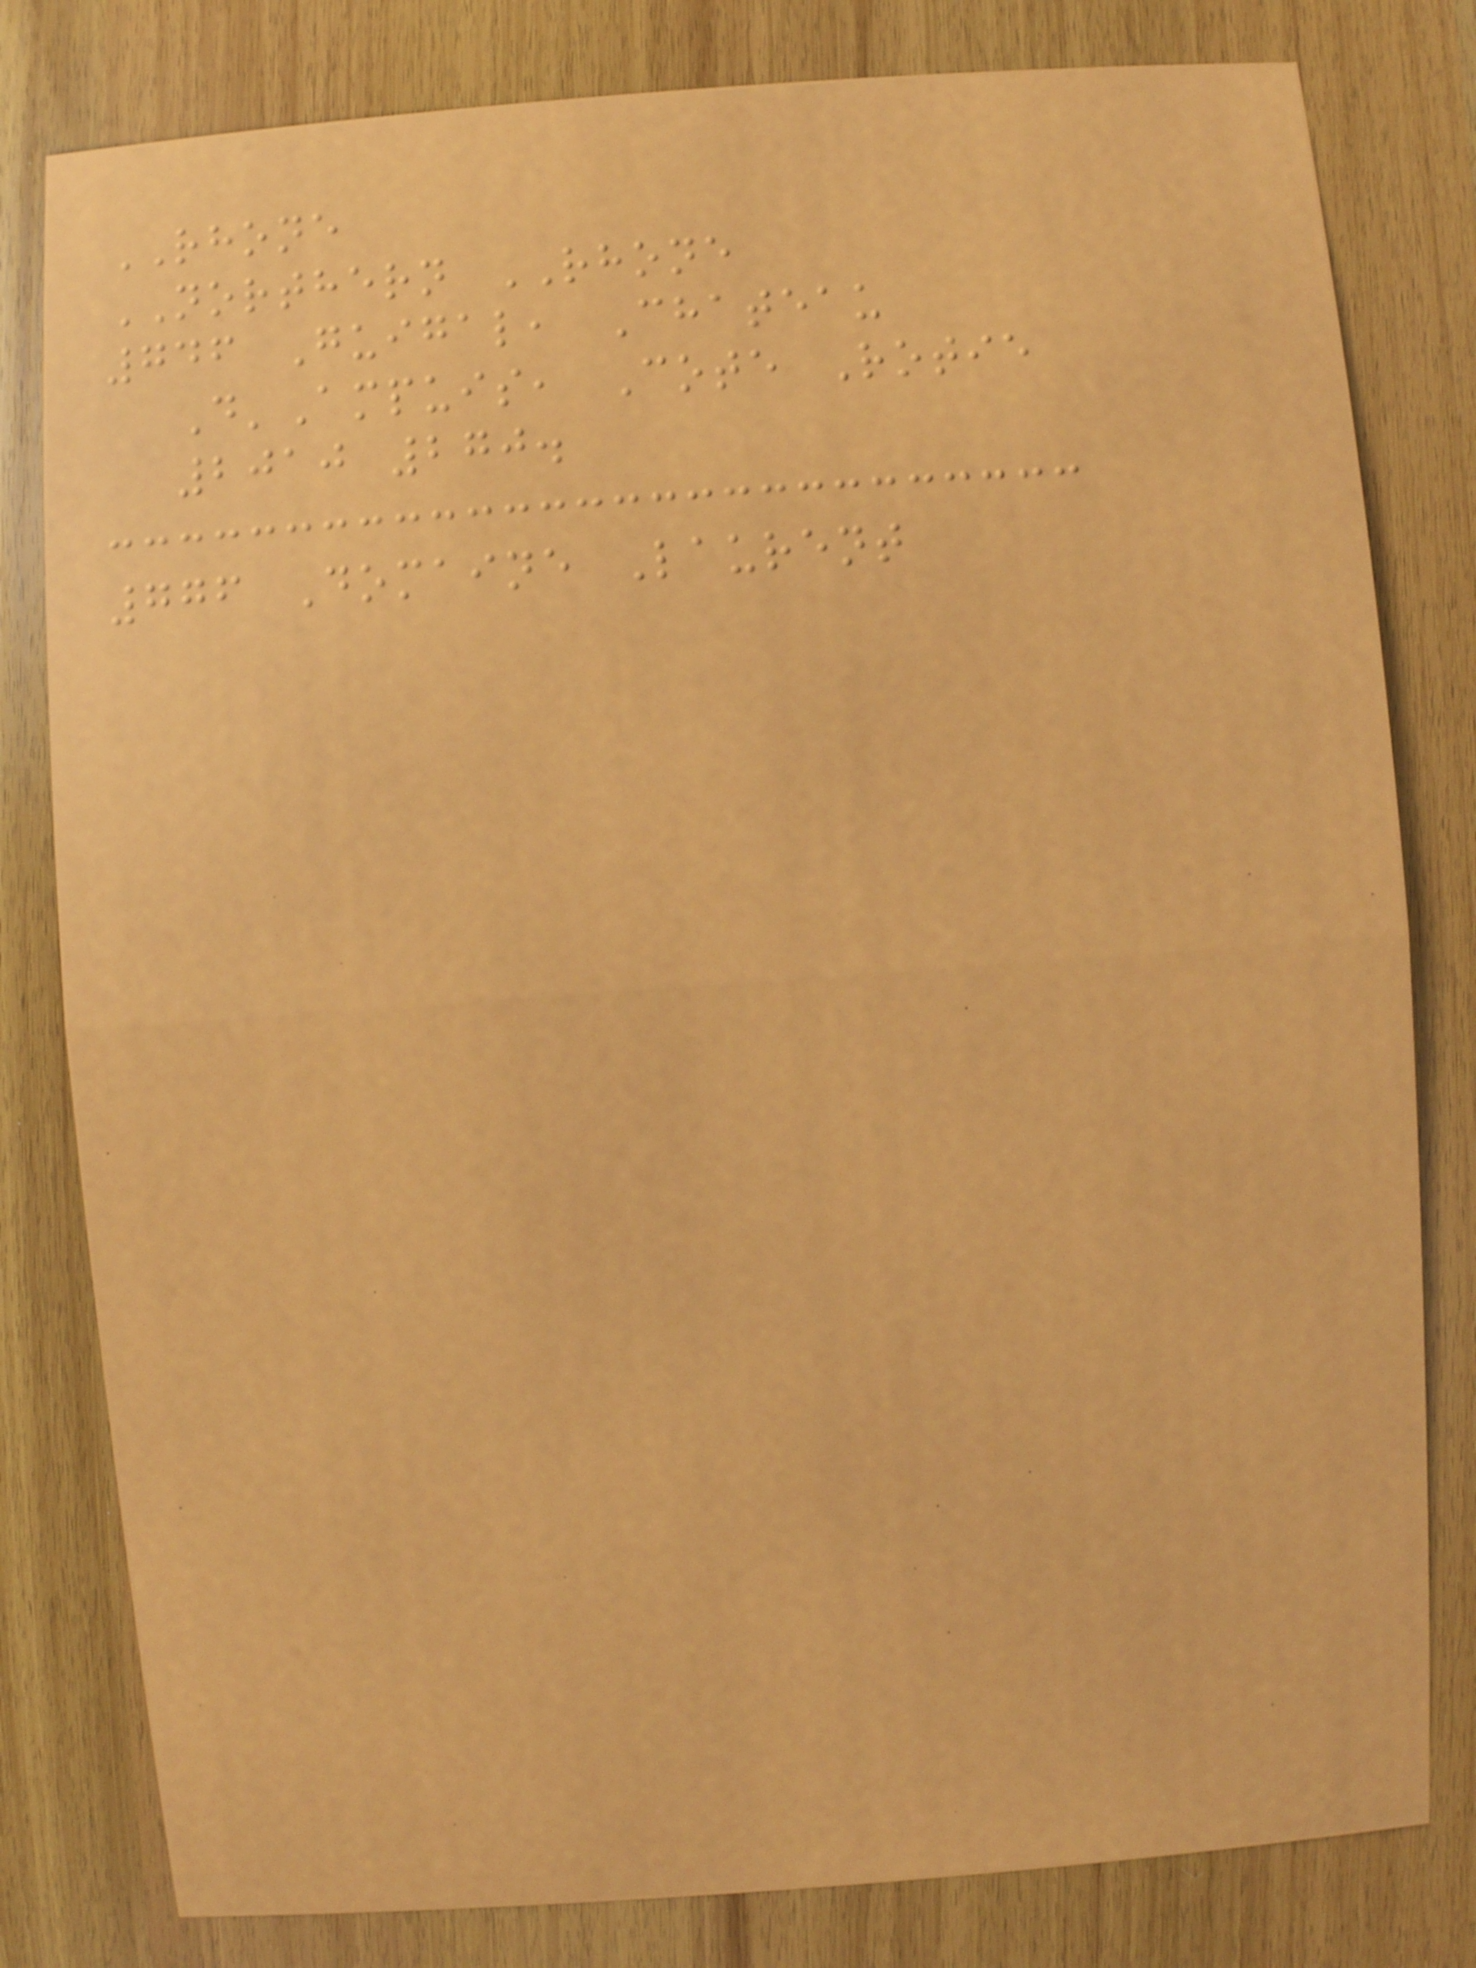RHONE
NORTHERN RHONE
746 Guigal, Chateau
D'Ampuis, Cote Rotie
2010 270.
776 Domaine Laurent
